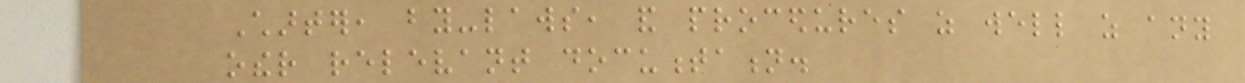Charter, by-laws, and procedures as well as any
other relevant documentation.
